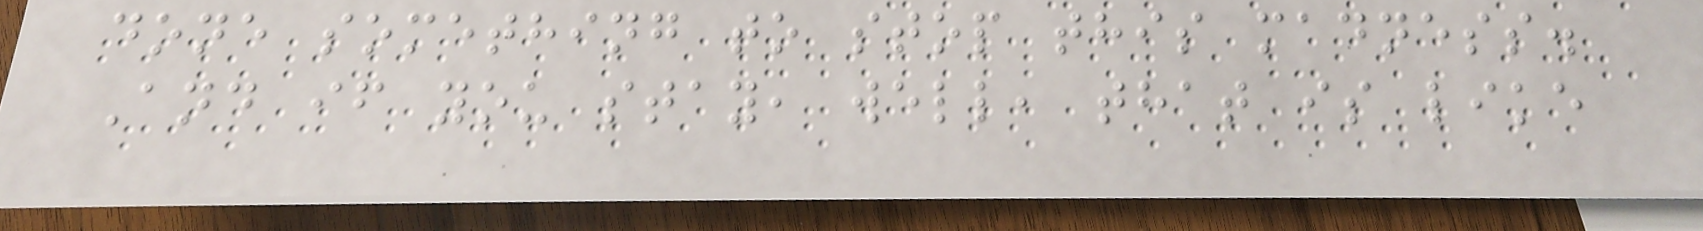done something to stop this madness.
And if you stay, well, that is like
